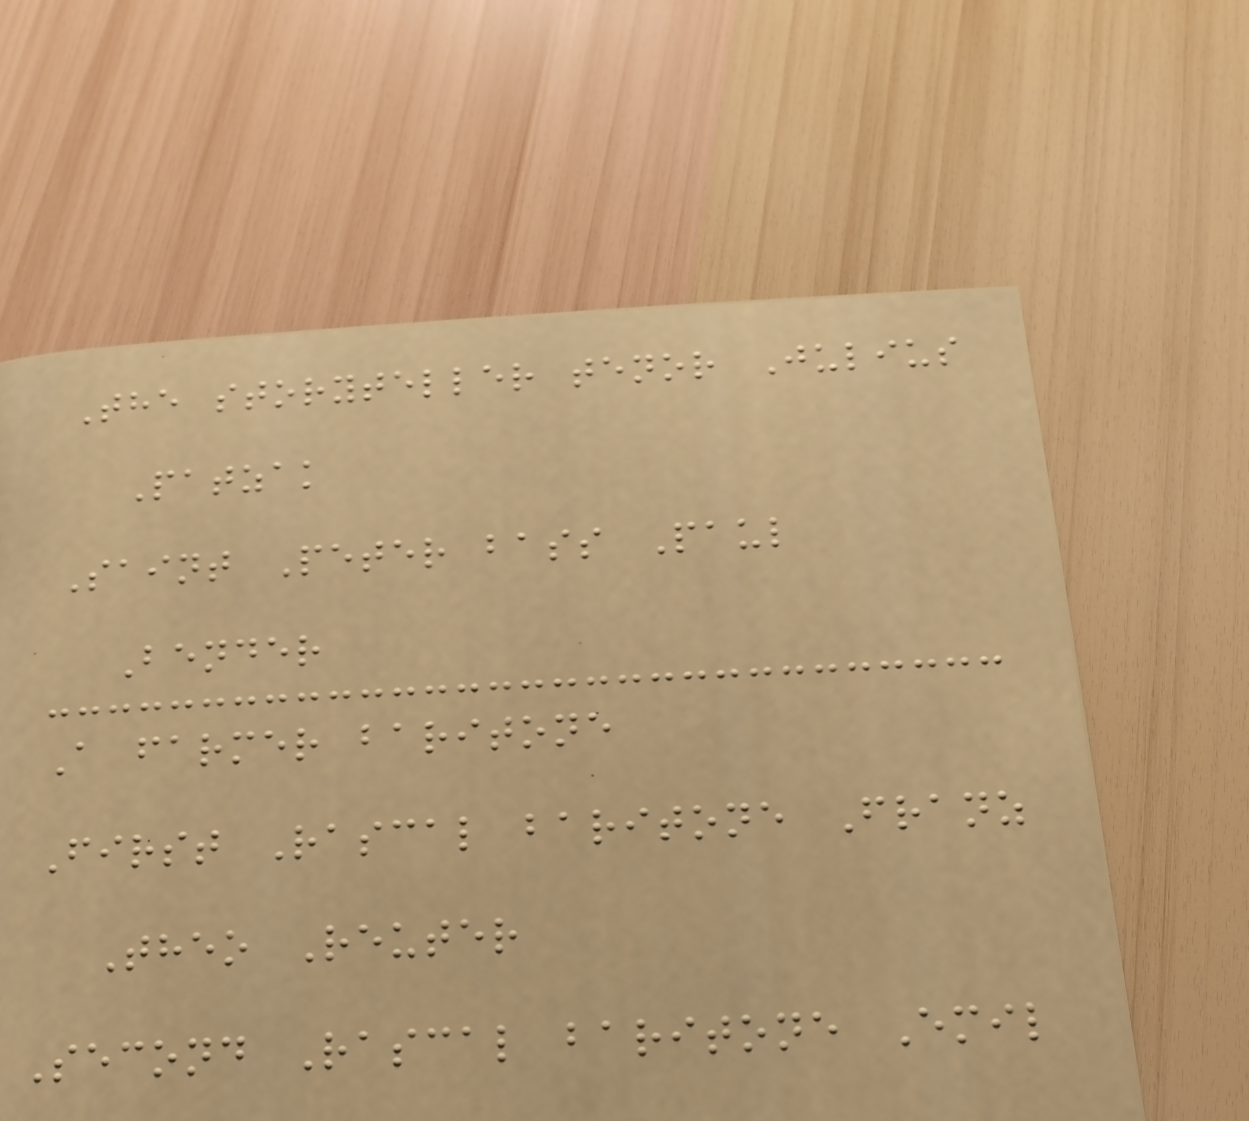The storyteller tenor Julius
Patzak
Saint Peter bass Paul
Bender
A farmer baritone
First Rascal baritone Franz
Theo Reuter
Second Rascal baritone Emil
